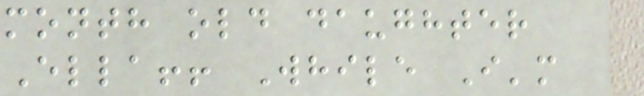month old daughter
Ella!! While I'm
